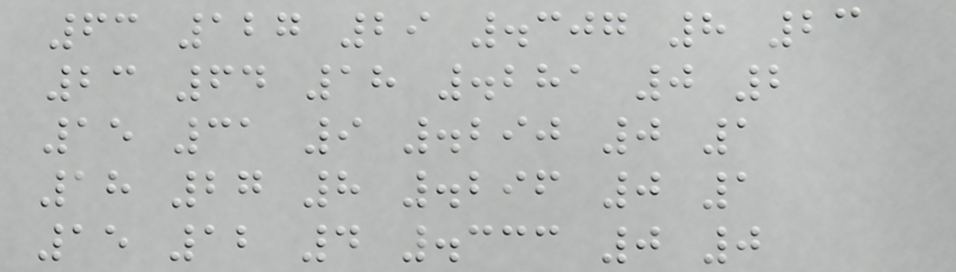63 127 29 .307 8 23
23 64 18 .281 0 2
15 31 9 .290 0 1
18 27 8 .296 0 1
15 12 4 .333 0 0
